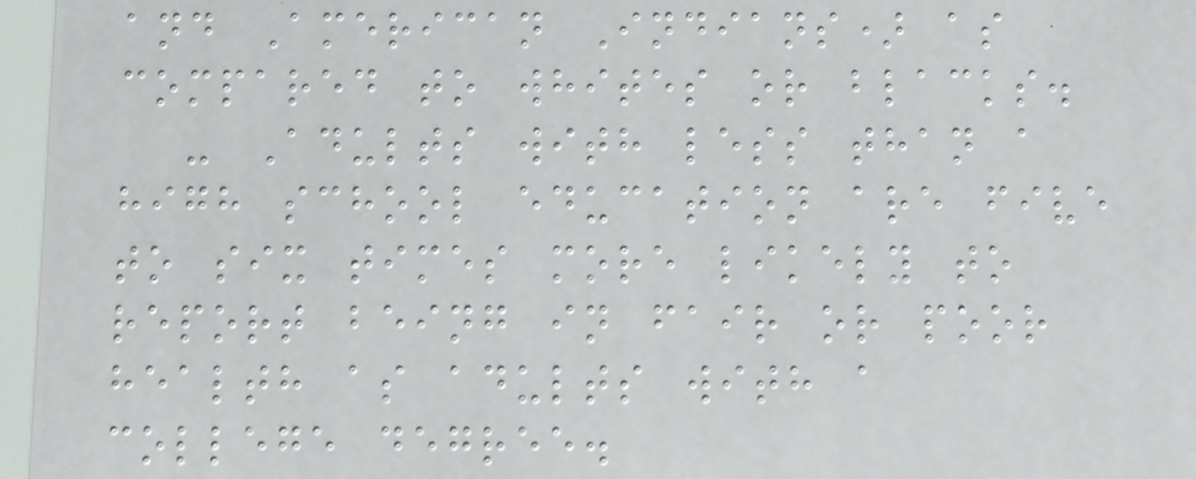and American Indians) as
compared to whites or blacks.
- Adults with less than a
high school education are five
to six times more likely to
report being in fair or poor
health as adults with a
college degree.
